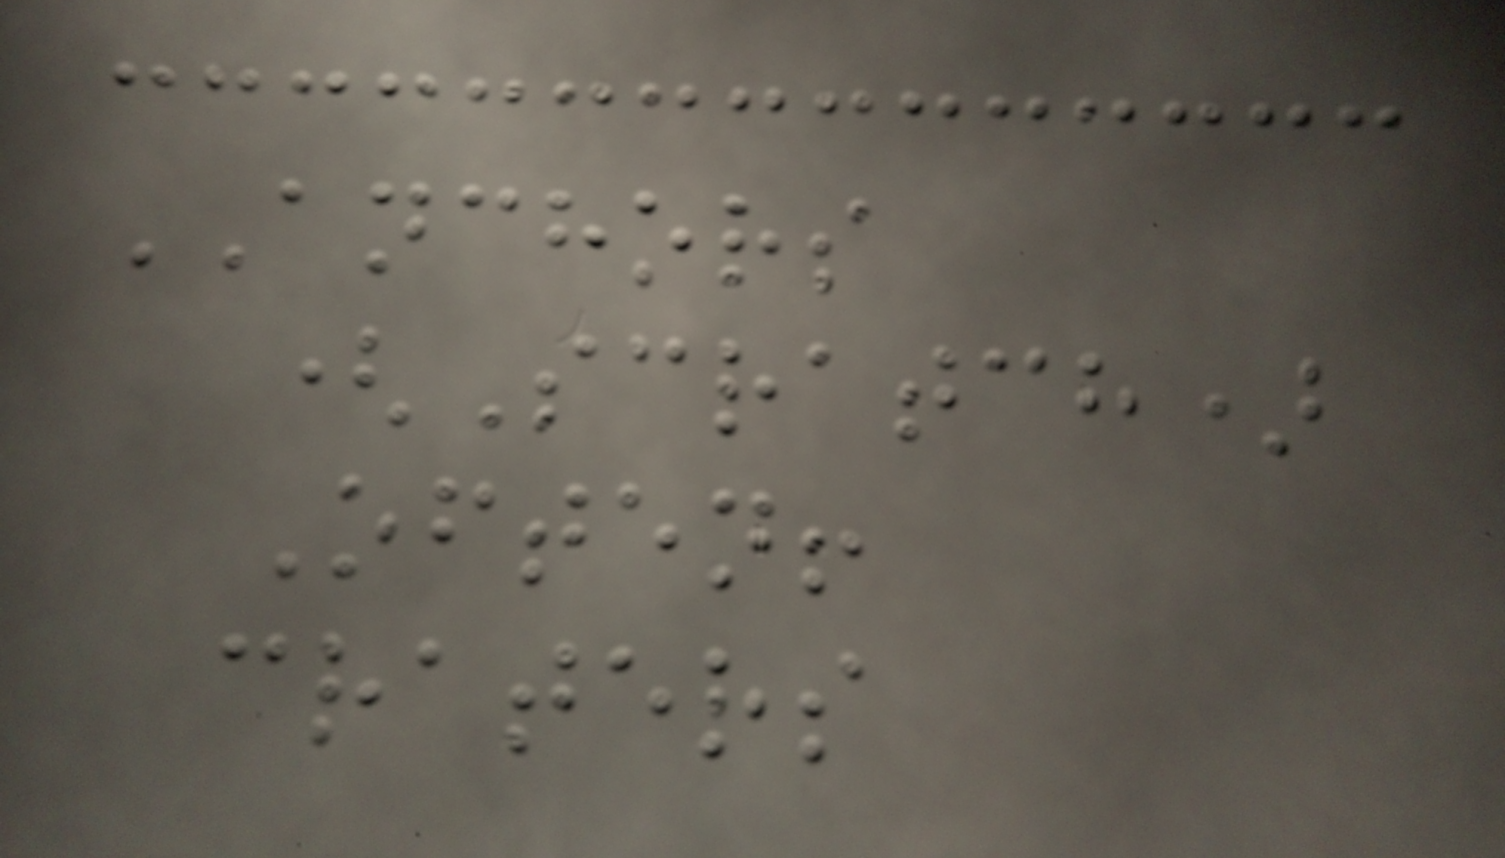ANCHORS
(Scratch)
Often!
craters
